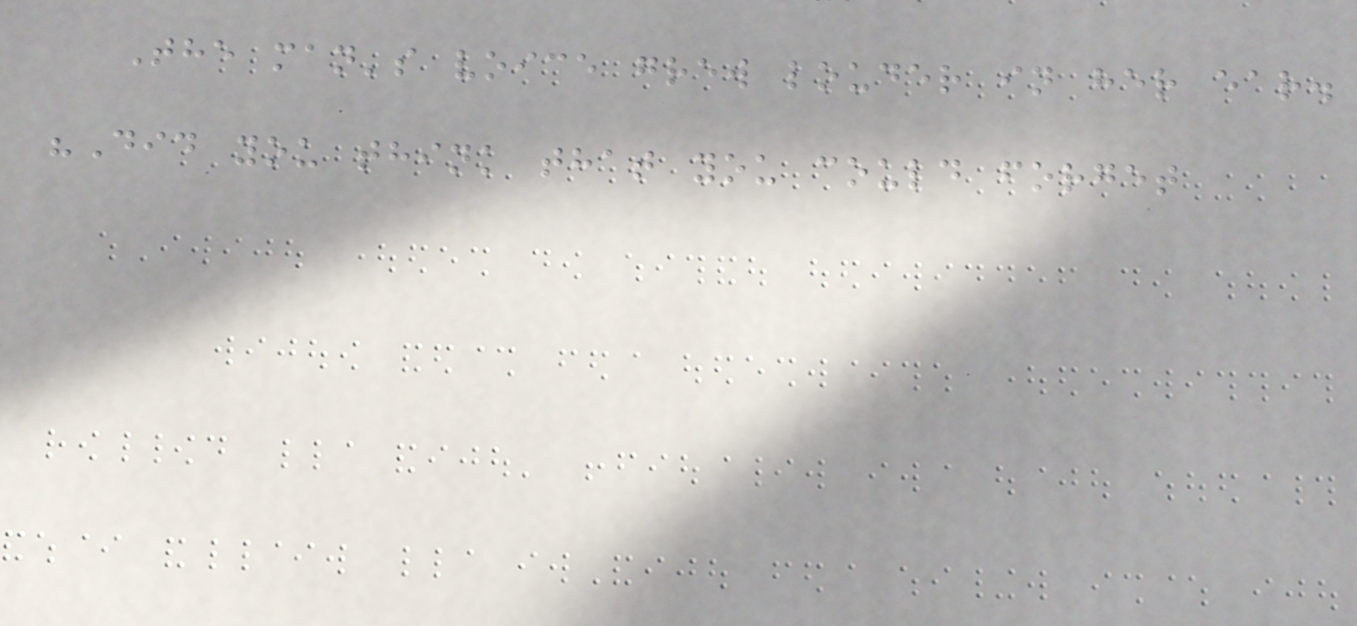The man's voice grew louder in her ear.
"Did you think that you could forget
